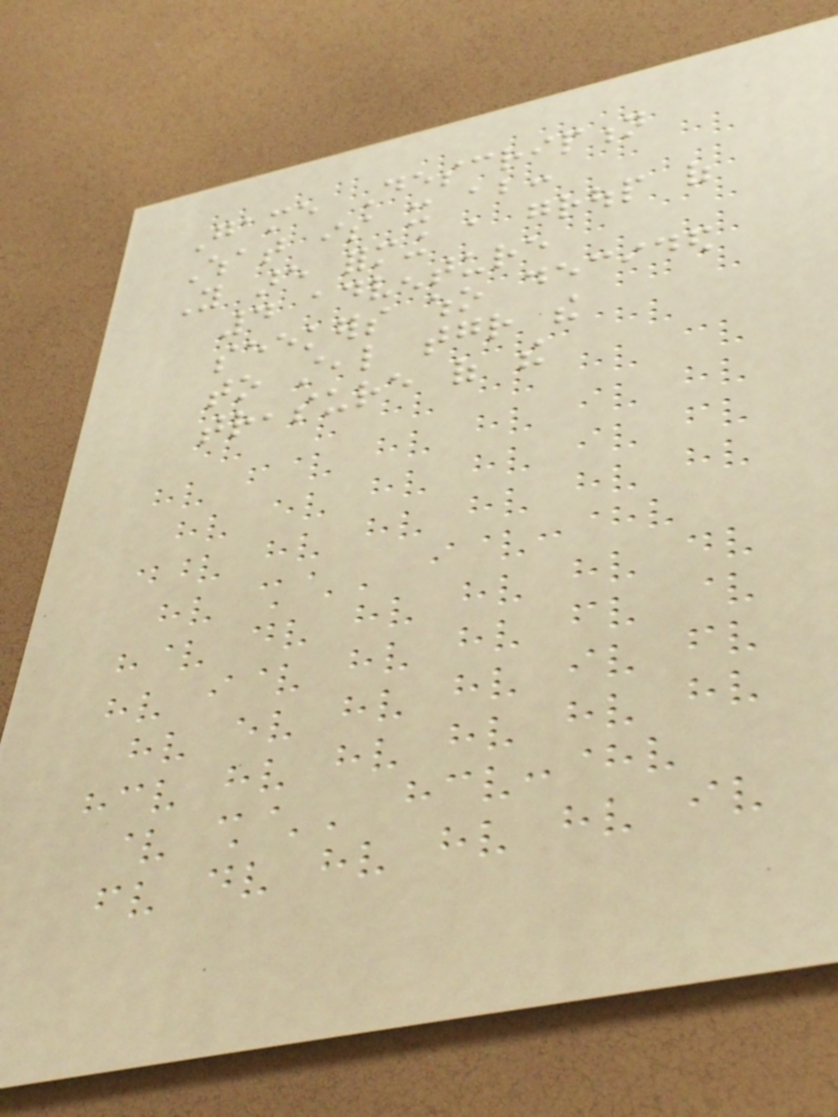Game Description
What is it about:
You are forming a group of
4 adventure
seekers who decided
to steal together the
treasure of the
